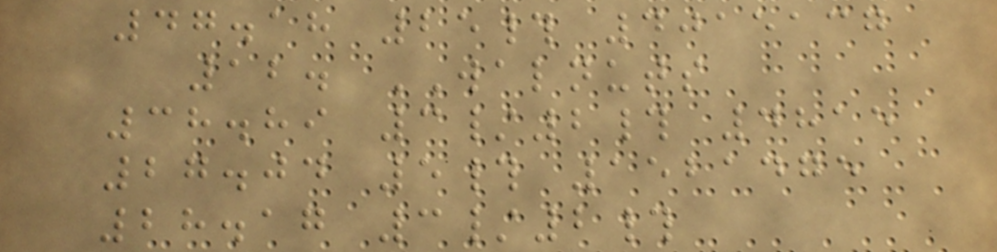47.18 25# 4015137
12. WALNUTS
38.89 3/2# 4815
27.04 5# 1521475
28.17 3/2#
